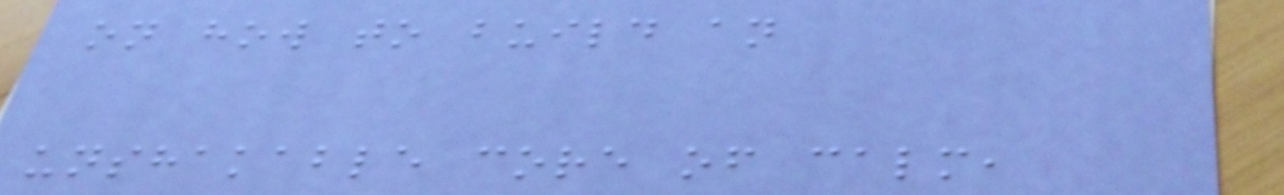on how to build an
unshakable core of calm,
